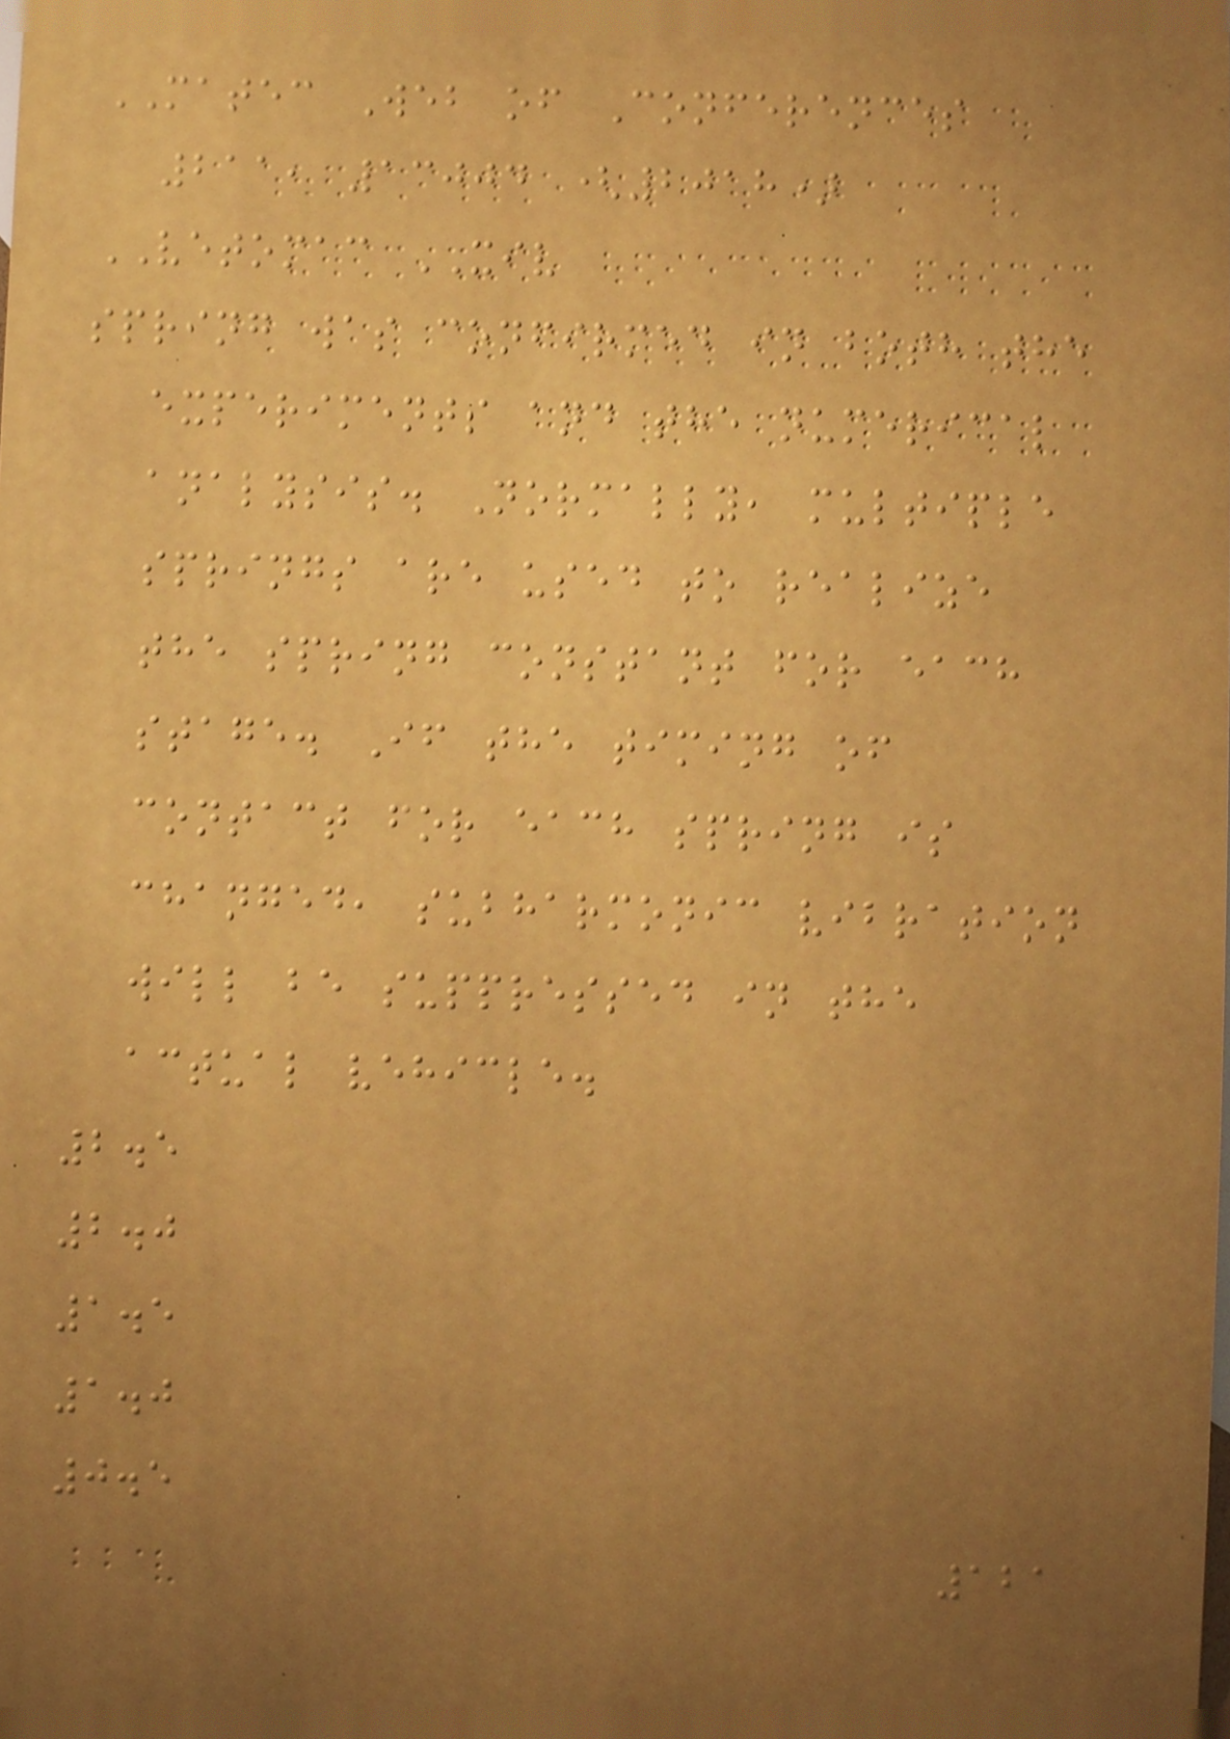MATEC Web of Conferences
211, 13004 (2018)
VETOMAC XIV
spring was confirmed in both the
experiments and the numerical
analysis. Normally, multiple
springs are used to realize
the spring constant for each
stage. If the timing of
contact for each spring is
changed, subharmonic vibration
will be suppressed in the
actual vehicle.
2.5
2.0
1.5
1.0
0.5
121
